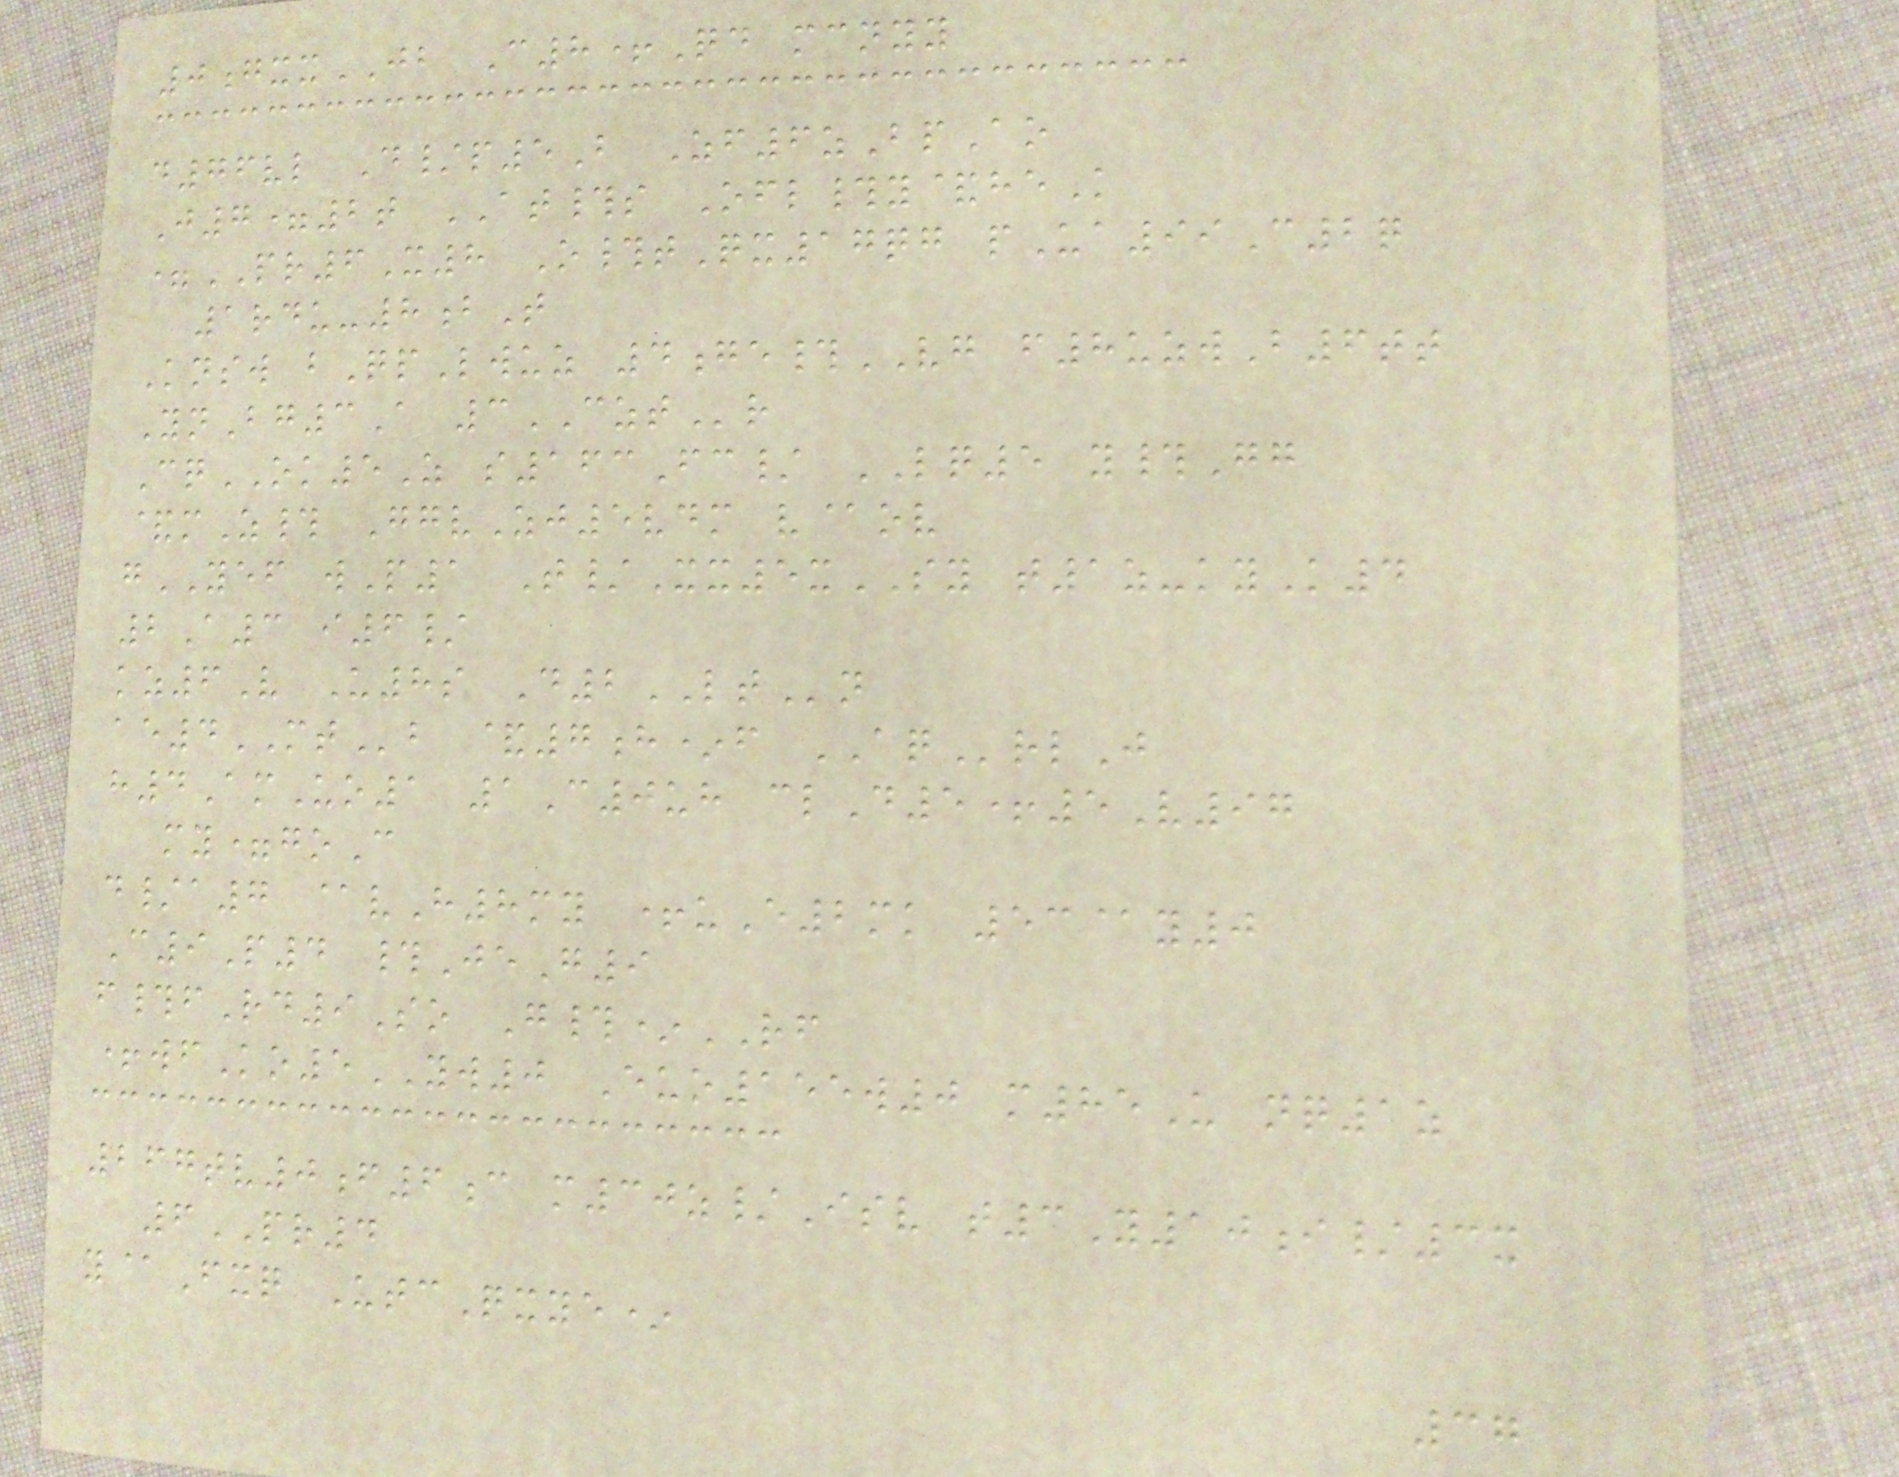0gxxJB C8+Qd mcnyy
d76vl D/p5B Zf6zBpAo
J7=2t AT#s Ofl#y&heK
=PR6X8 O#tQx17qg pUa99C2q
1rdu-8bT
Knsw bQpLwuz 4ge#VG f8uzwB6tt
YnBg3A 3CZTr
CqOK5Z s163Fc/ LQ5 y#Gg
&mZ# GgvZj5vdm v@ov
gYEF wP1 T/Xx5xSY t1z-kyK4
2A3 i6/
kz6V U8s D2LTn
ae4MTb &7h*f AQrlJ
h4AmUo1 1C0uh clD5+5V97
my=goC
d/a7 @vH8my +uE2mk 53@y0
C9P4 #JeG9
f#fRd9So G#*RF
+wfKo5YW0 Euo155w0 m85U nq1z
267tv0f6c m30z/Isv t3Y10i/3x
6PR4
y@Fxq UtcQxye*
37
